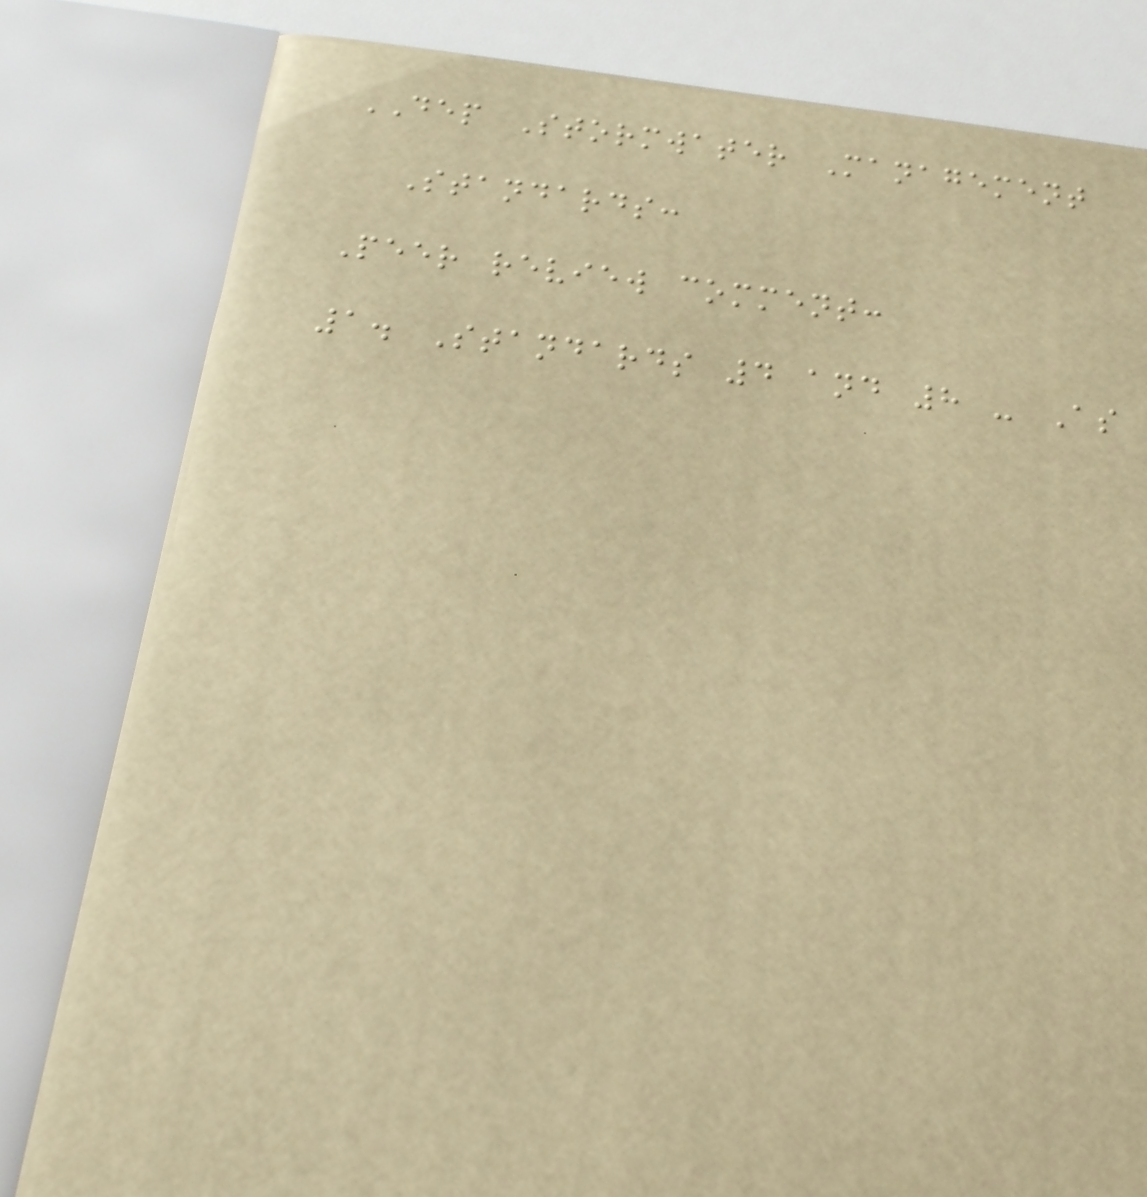DEP Stormwater Management
Standards:
Peer review comment:
1. Standards 4 and 8 - As
